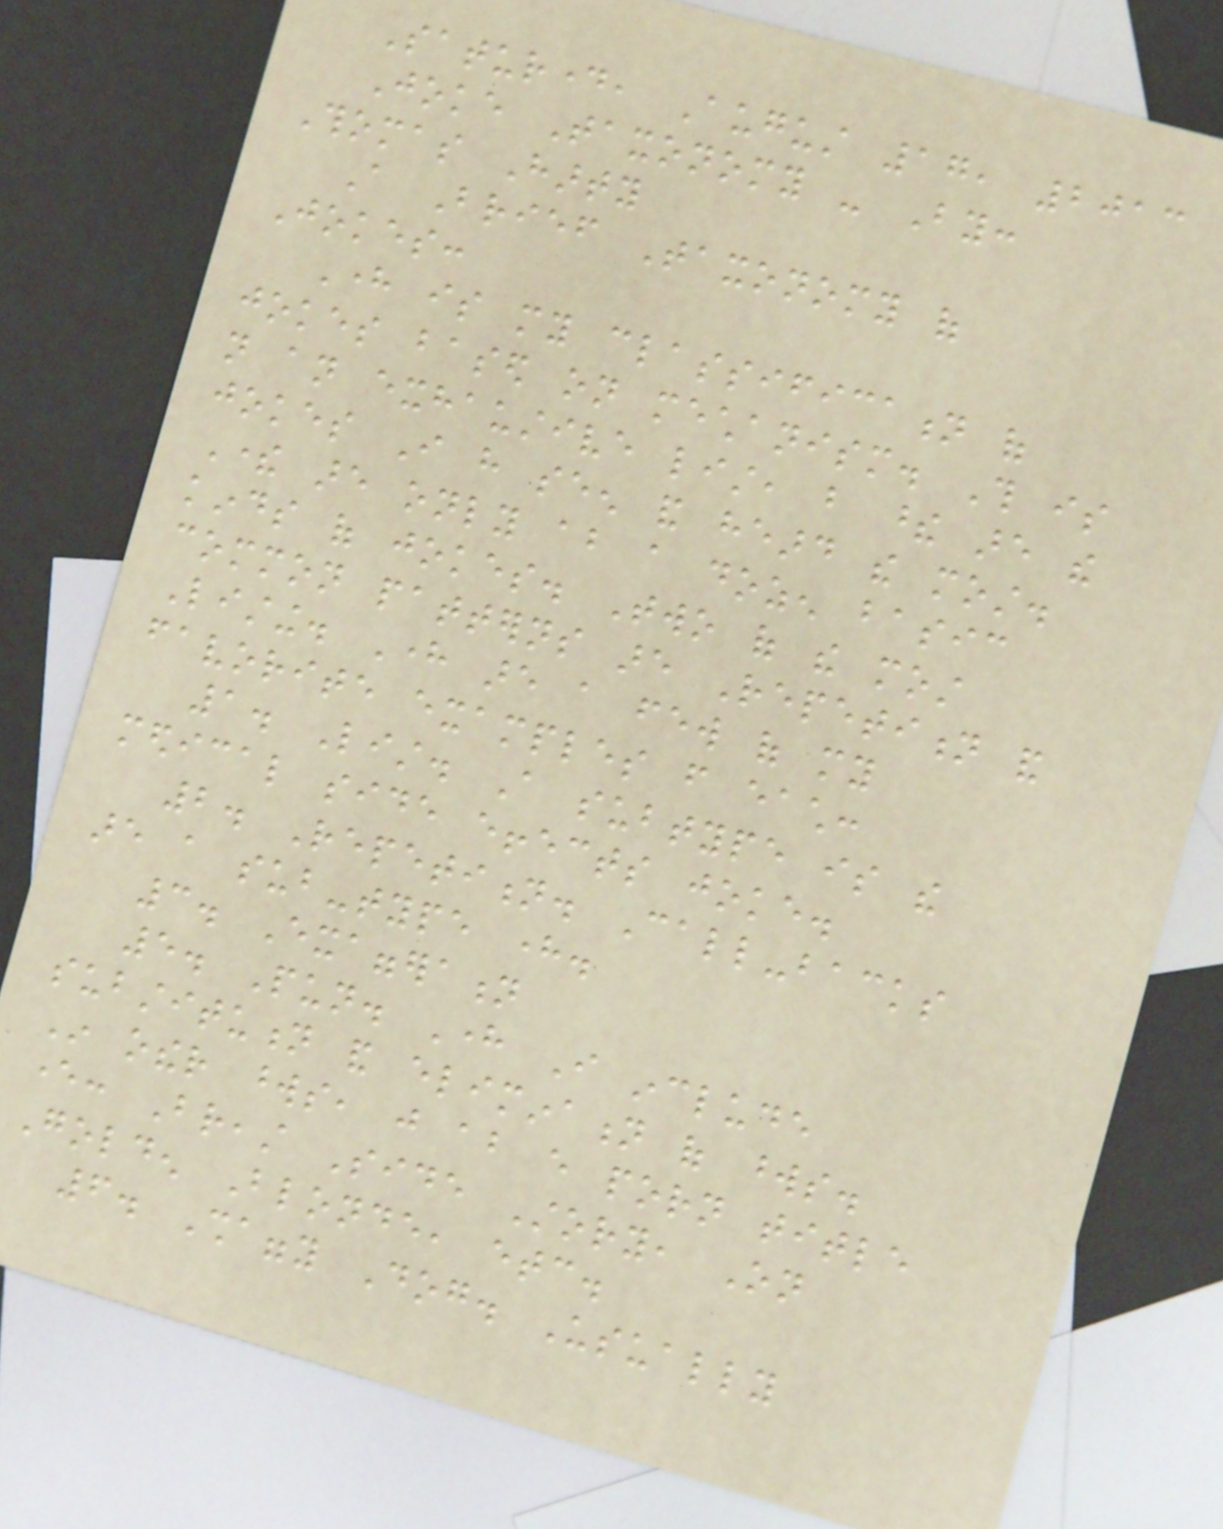Saturday, August 17, 2013
Joke Taxonomy - By:
Thomas Harty
A Brief Taxonomy of
Jokes:
Here is my classification of
jokes based on mechanism. This is
not an exhaustive list, but these are the
jokes I have seen and heard the most.
There are only about a dozen basic
kinds of jokes. Two of the most
common patterns are Repetition and
Listing. Here are a few of my
favorite examples from each:
1. List. A subtype is the
medical side effects joke.
2. Repetition. Call-backs
are a sub-type here.
3. Exaggeration
5. Pun. Here I include
substitution and elimination of words.
In other words, just about every porn title
ever: Breast Side Story, On
Golden Blonde, etc.
6. Shaggy Dog. Usually
